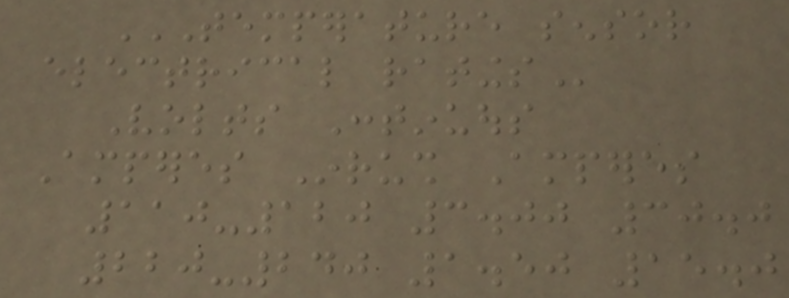TEMPERATURE SENSOR
ELECTRICAL RATINGS
Volts Continuous
Amperes Inrush Amperes
110-120 3.00 30.0
220-240 1.50 15.0
